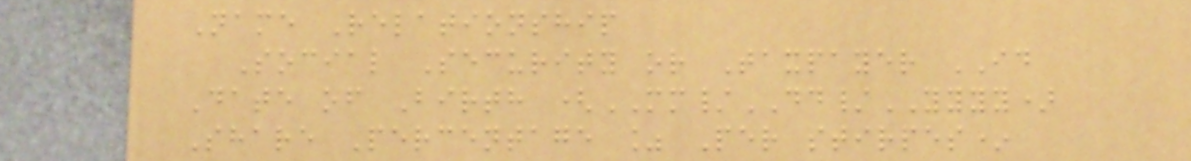Name Relationship
Social Security or Taxpayer ID
Date of Birth (MM/DD/YYYY)
Share Percentage % Per stirpes*
